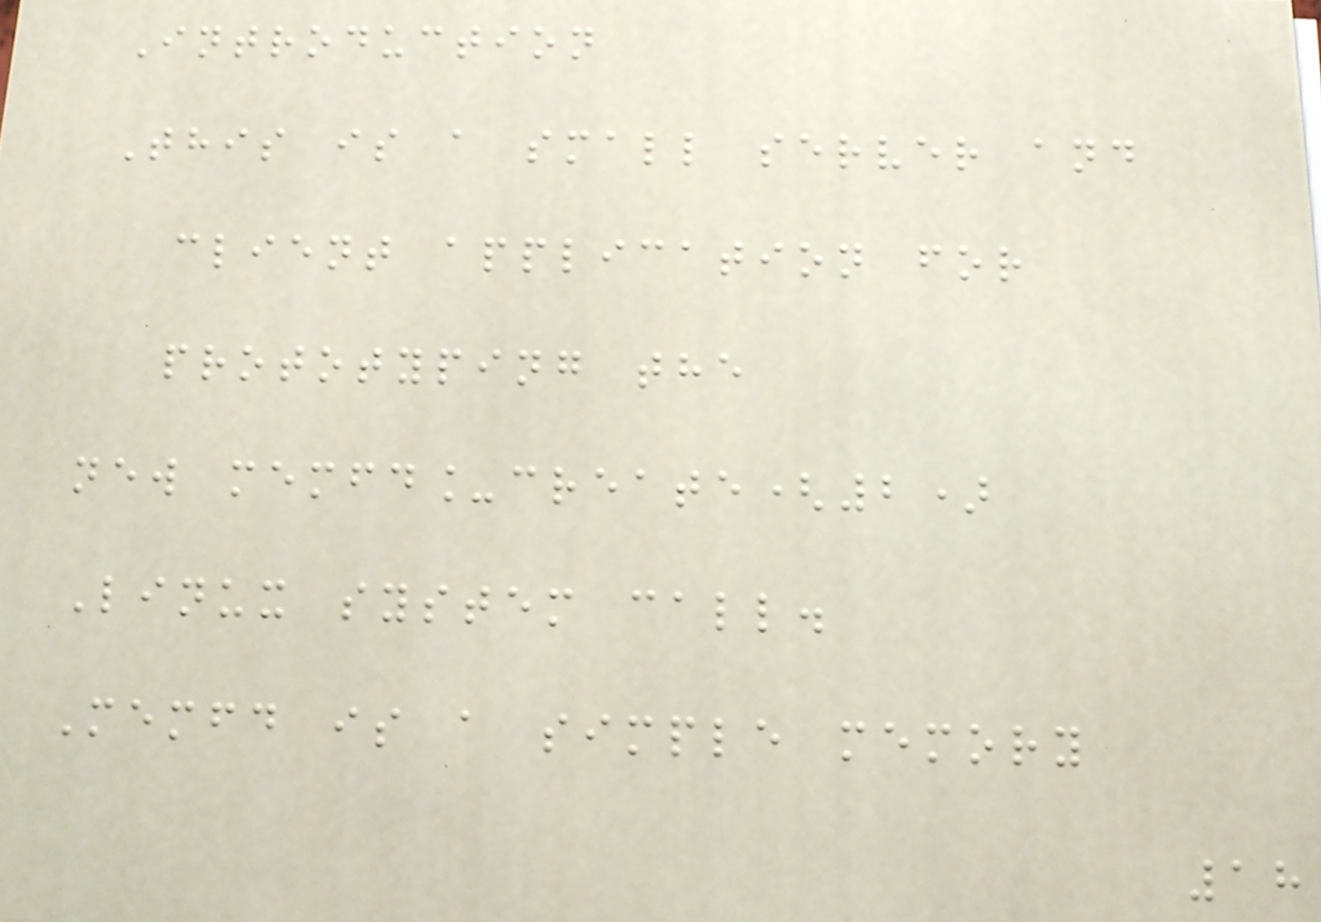Introduction
This is a small server and
client application for
prototyping the
new memfd_create(2)
Linux system call.
Memfd is a simple memory
18
